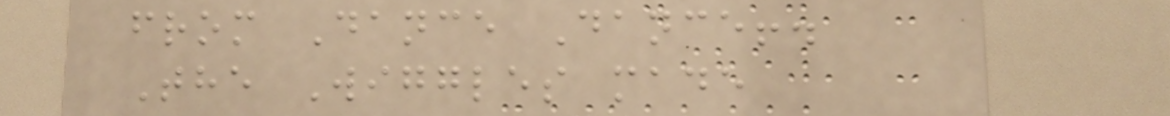from Dance Dance!.
The Wiggles made
